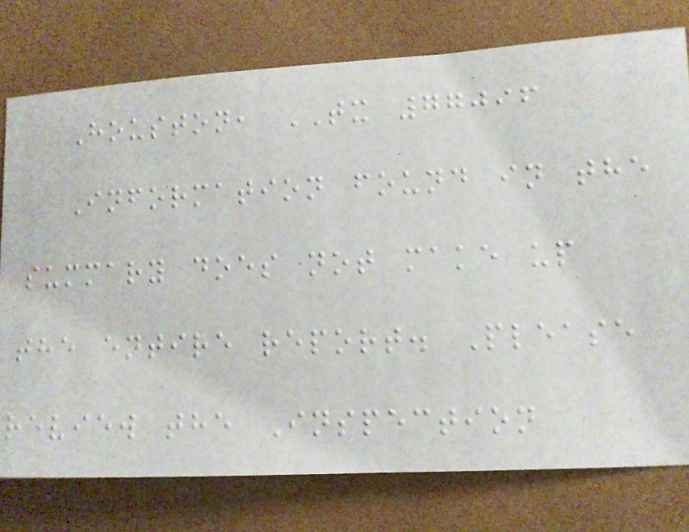Houston, TX 77096
Information found in the
summary does not make up
the entire report. Please
review the Inspection
